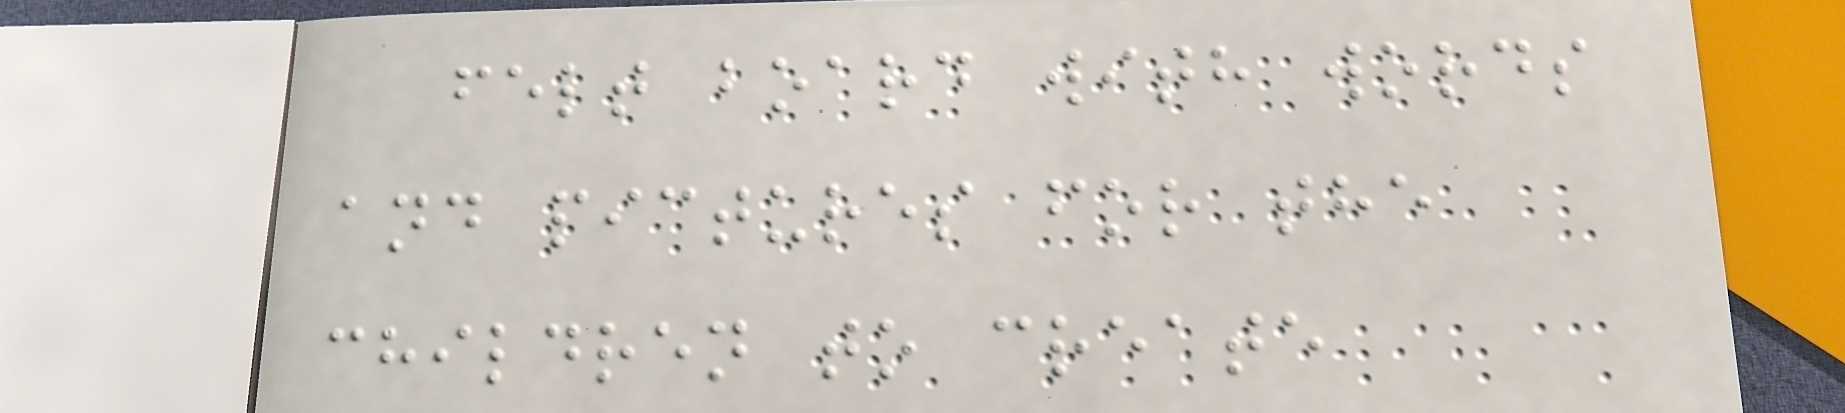felt board with words
and pictures for the
children to create
